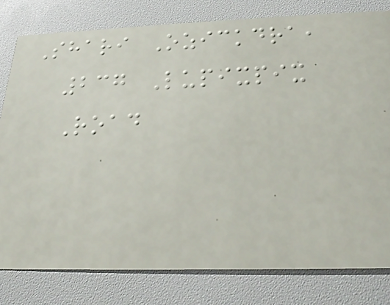Shari Ozickdra,
237 Lupixpix
Road
